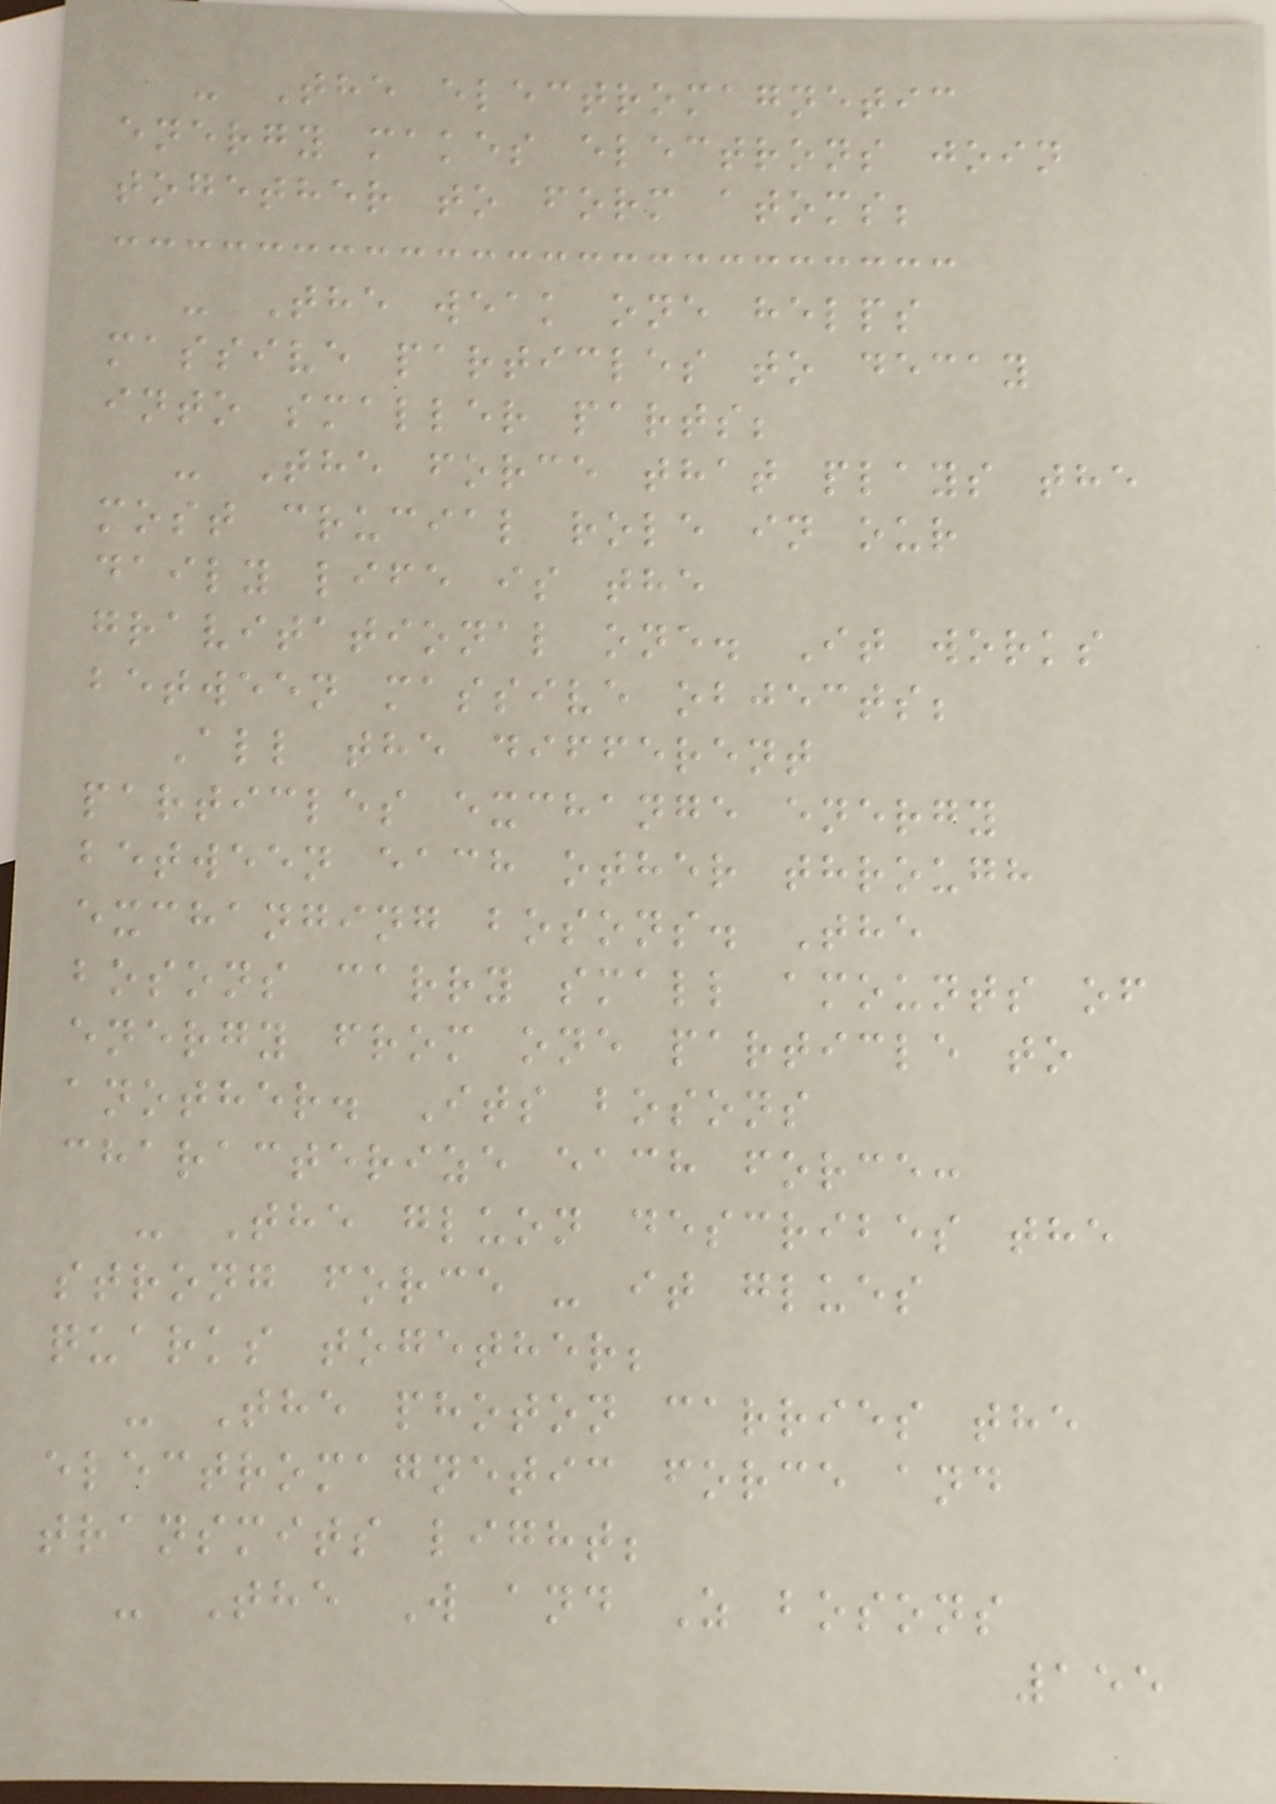- The electromagnetic
energy makes electrons join
together to form atoms;
- The weak one helps
massive particles to decay
into smaller parts;
- The force that plays the
most crucial role in our
daily life is the
gravitational one. It works
between massive objects;
All the different
particles exchange energy
between each other through
exchanging bosons. The
bosons carry small amounts of
energy from one particle to
another. Its bosons
characterize each force:
- The gluon describes the
strong force - it glues
quarks together;
- The photon carries the
electromagnetic force and
transmits light;
- The W and Z bosons
155
